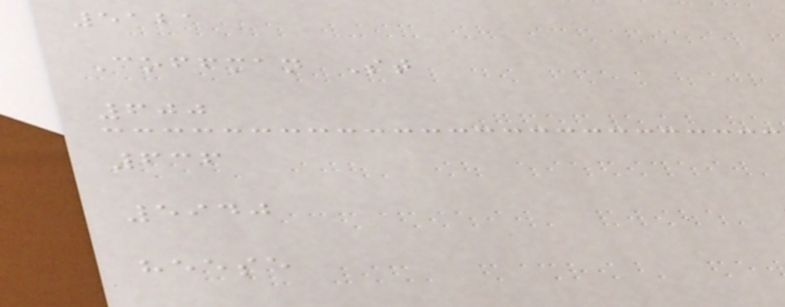5121
Coffman St
600
636
5940
heese
